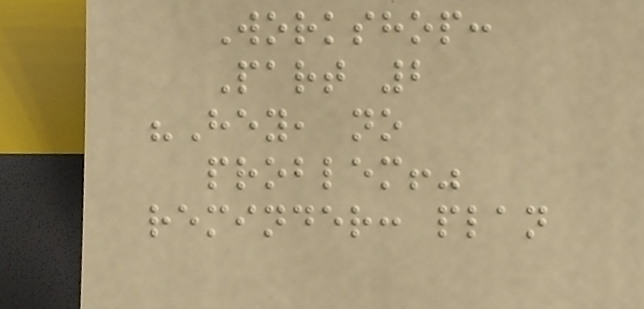Workshop:
Part 2
"Hey, no
problem!"
reminder: plan
